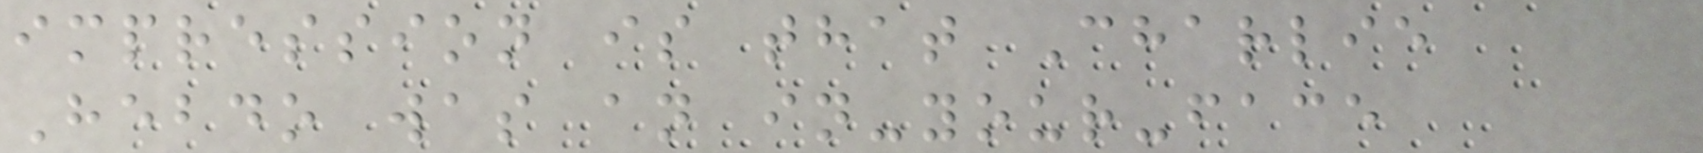impression is that Charlie
Hebdo was an in-your-face
